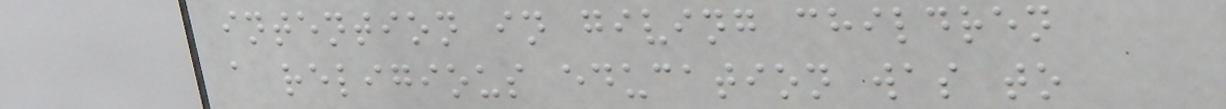intention in giving children
a religious education was to
